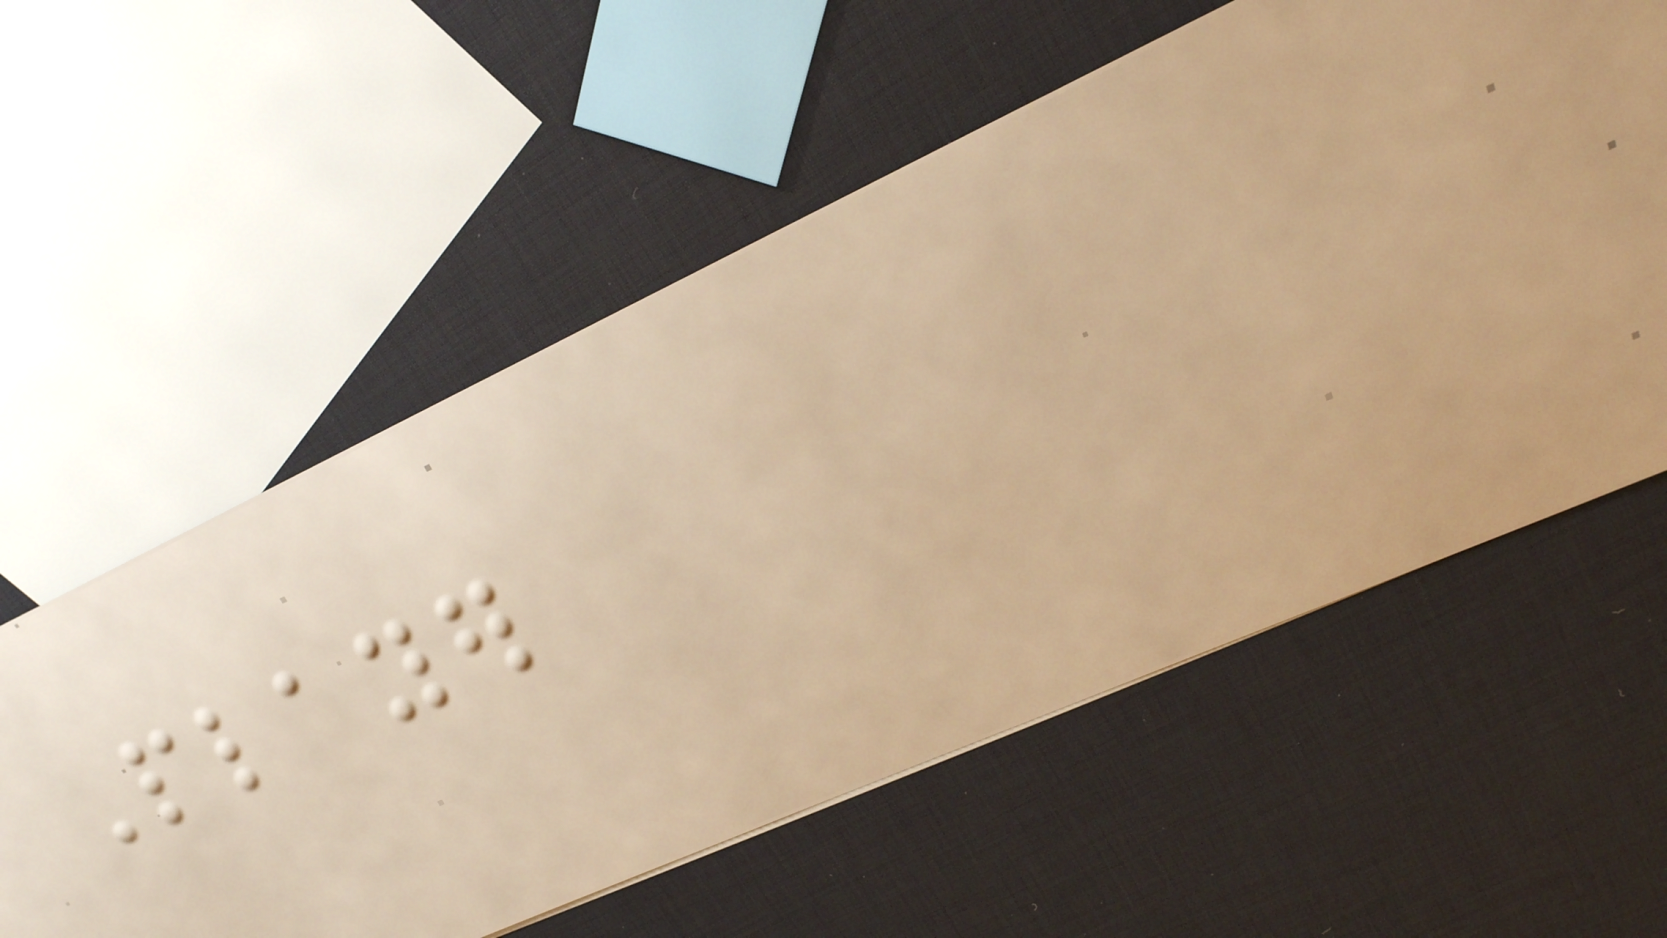Player
